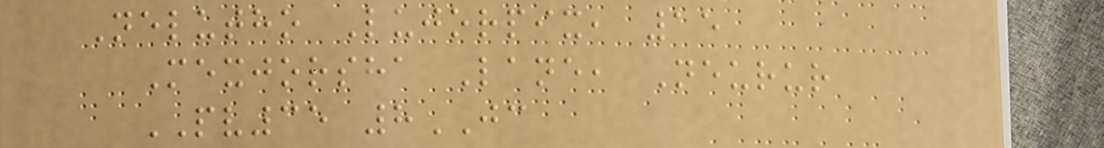Nelutho Lujorpix, 15
Mexjorsha Lane, Neurur
PV35 8JC
